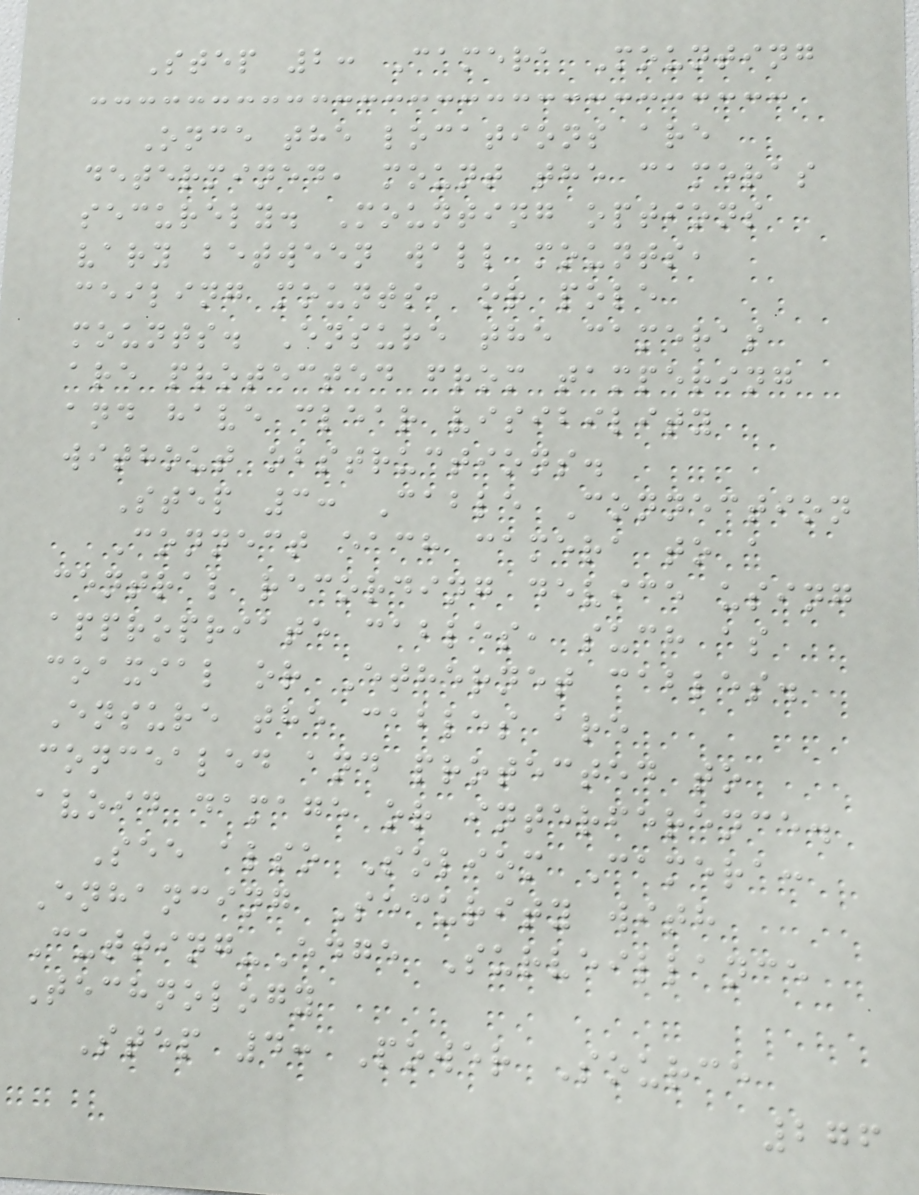Step 2: Camera Mounting
Once the locations are
determined, mount the cameras
securely. Mounting options
vary between wall mounts,
ceiling mounts, or pole
mounts. Ensure the cameras
are protected from tampering
and have clear visibility
without obstructions.
Step 3: Cable Connection
Connect each camera to a
central recording device using
appropriate cables, such as
coaxial or Ethernet cables.
Ensure the cables are
concealed and protected to
avoid damage or interference.
See also Soliom Camera:
Enhancing Security with
Cutting-Edge Surveillance
Technology
Step 4: Power Source
276
